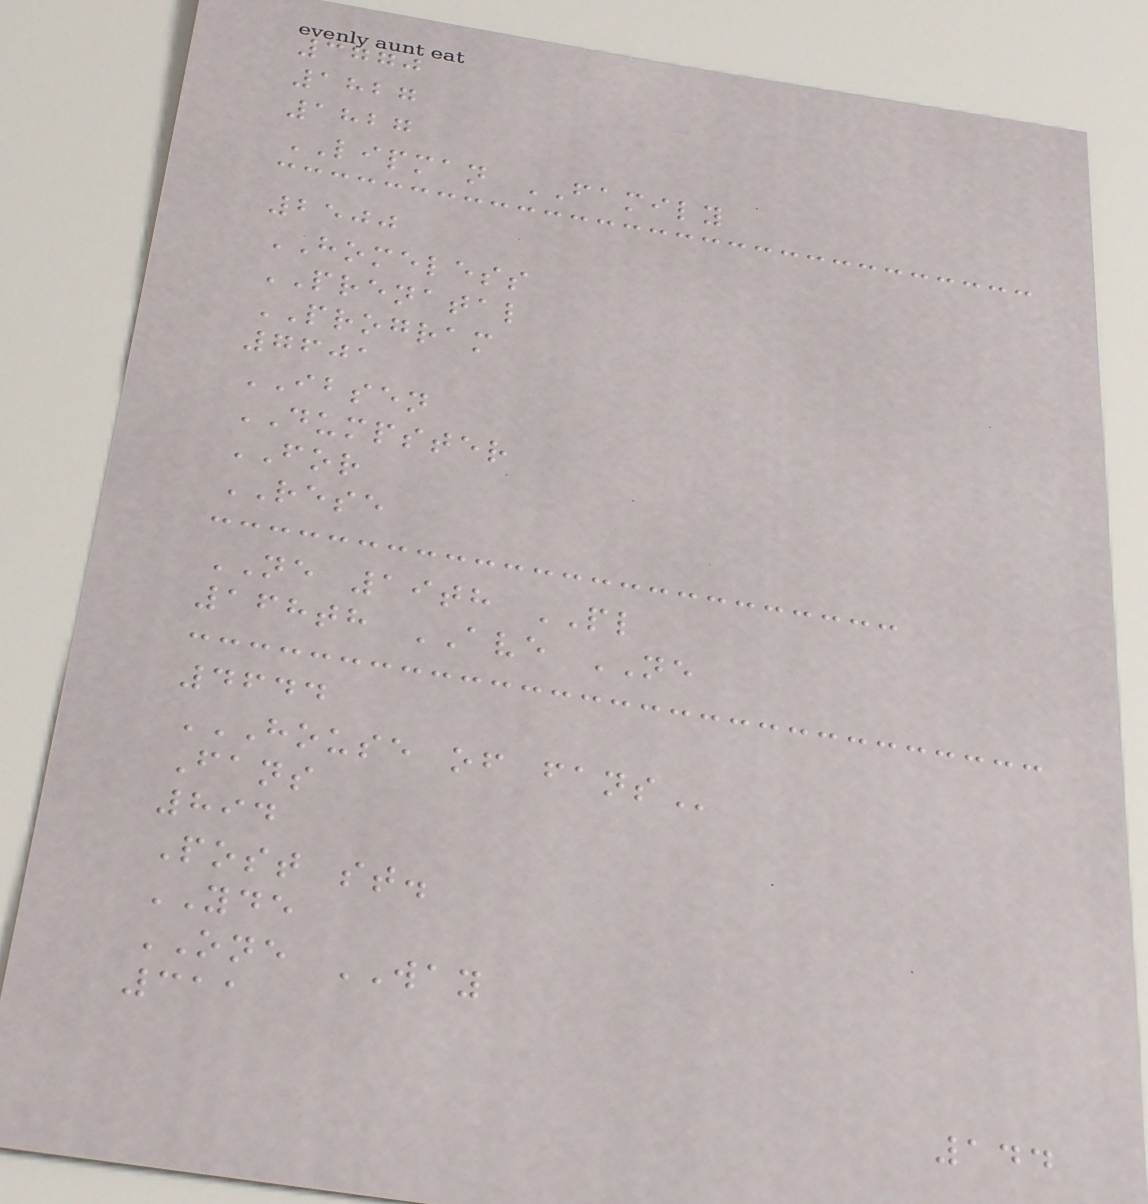3770
1827
1827
LIPMAN FAMILY
2500
HOMELESS
PRENATAL
PROGRAM
7601
IBSEN
DUMPSTER
FOR
RESE
NE 19th PL
168th AVE NE
4644
HOUSE OF FANS
Fans
894
Post st.
YDE
ONE WAY
311
144
